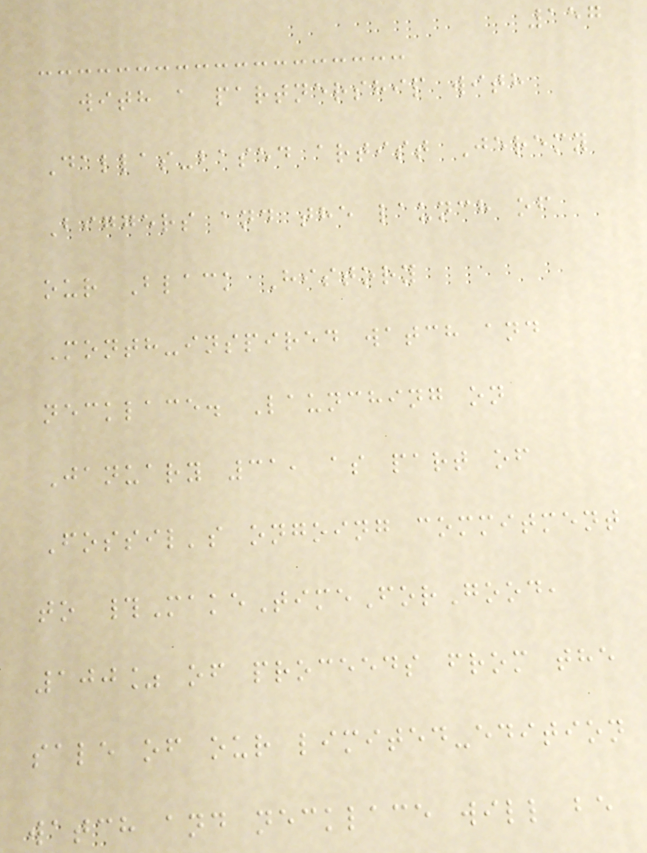157
with a partnership with
Dallas-based artist Jeremy
Biggers and the launch of
our Black History
Month-inspired watch and
necklace. Launching on
January 31, as part of
Fossil's ongoing commitment
to #MakeTimeForGood,
100% of proceeds from the
sale of our limited-edition
watch and necklace will be
